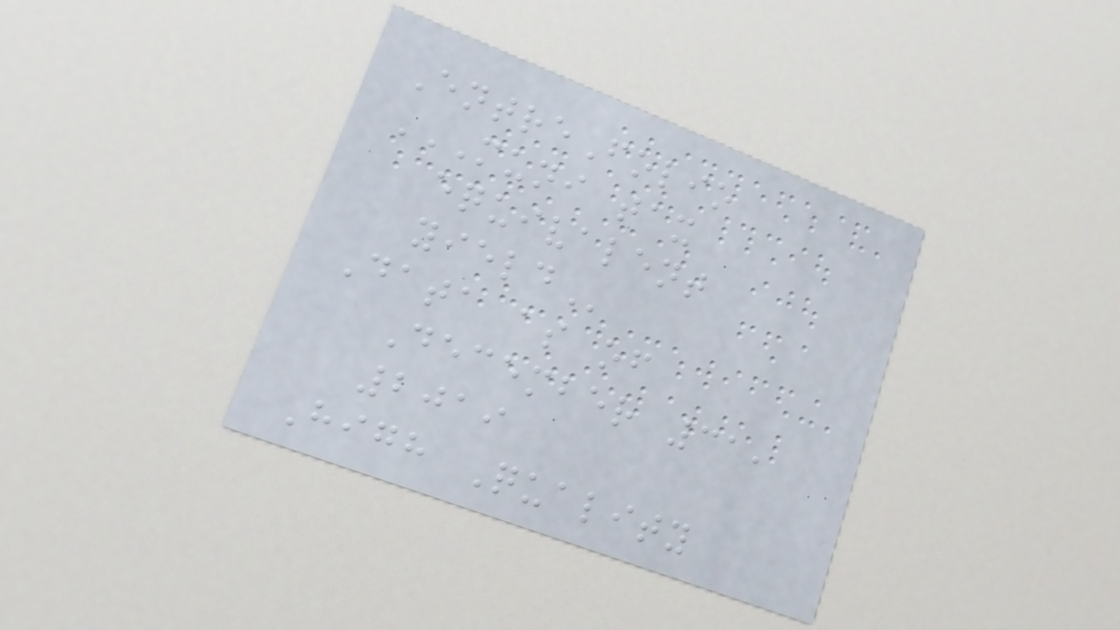EntreFolio
MUNI TAX
EQUIVALENT
YIELD
Data as of
December 31,
2019
High Quality
